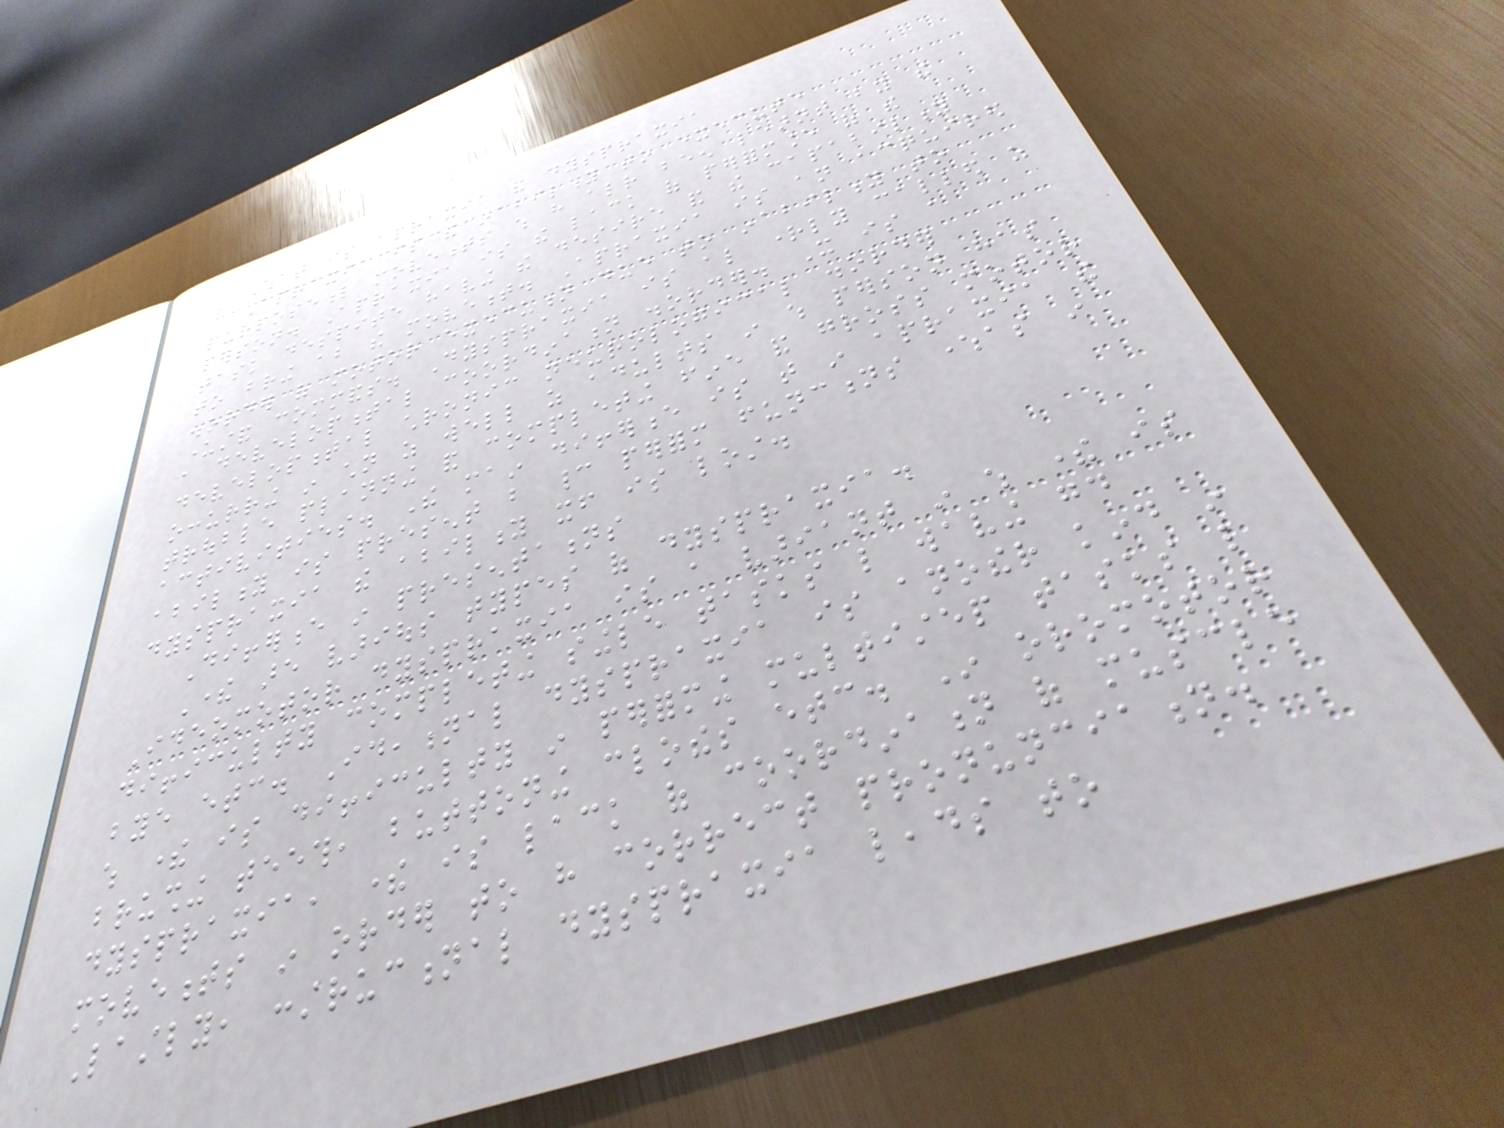What is apraxia and dyspraxia
Apraxia is the inability to execute
purposeful movements which have already been learnt by the
person. Apraxia is the lack of performance of the
task despite having the desire and the capability
to bring about the movement. Apraxia is an acquired
disorder of motor execution due to inability to
understand commands. Dyspraxia is also rightly called as
a developmental coordination disorder. It is a
developmental chronic neurological disorder
occurring in children as well as adults in which person has
trouble planning and completing fine and gross motor
activities. The main difference is that in apraxia the
ability is present but cannot perform functions whereas in
dyspraxia the ability itself is lost.
Difference in presentations
There are various types of dyspraxia.
Ideomotor dyspraxia is a variant in which there is
difficulty completing single tasks like waving good
bye etc. Ideational dyspraxia is another kind in
which there is difficulty in performing multistep tasks like
brushing teeth, buttoning clothes etc. In oromotor
dyspraxia, there is lack of coordination of muscle
movements in order to have correct pronunciation.
Lastly, constructional dyspraxia leads to
